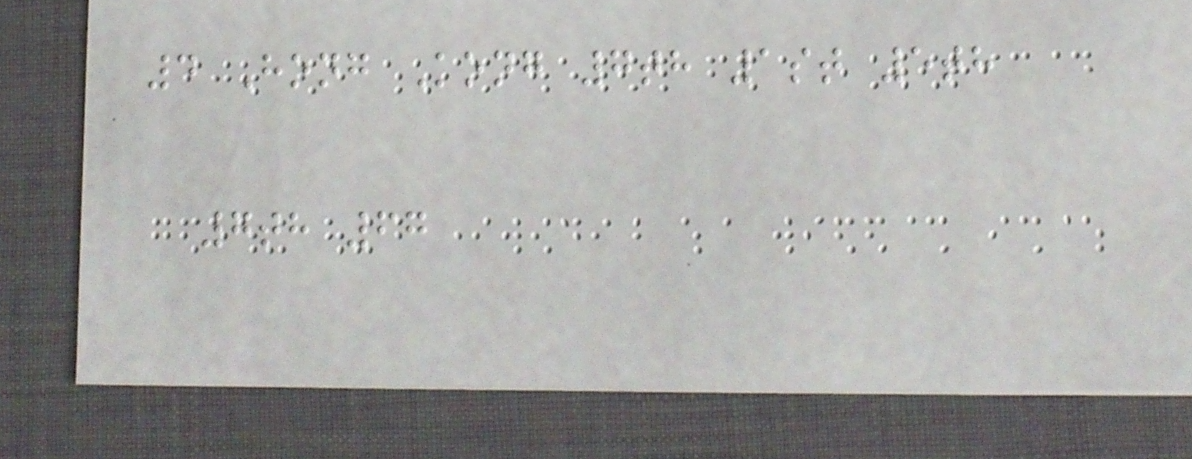4 Hong Kong 7th 1st 5th
7th 67
